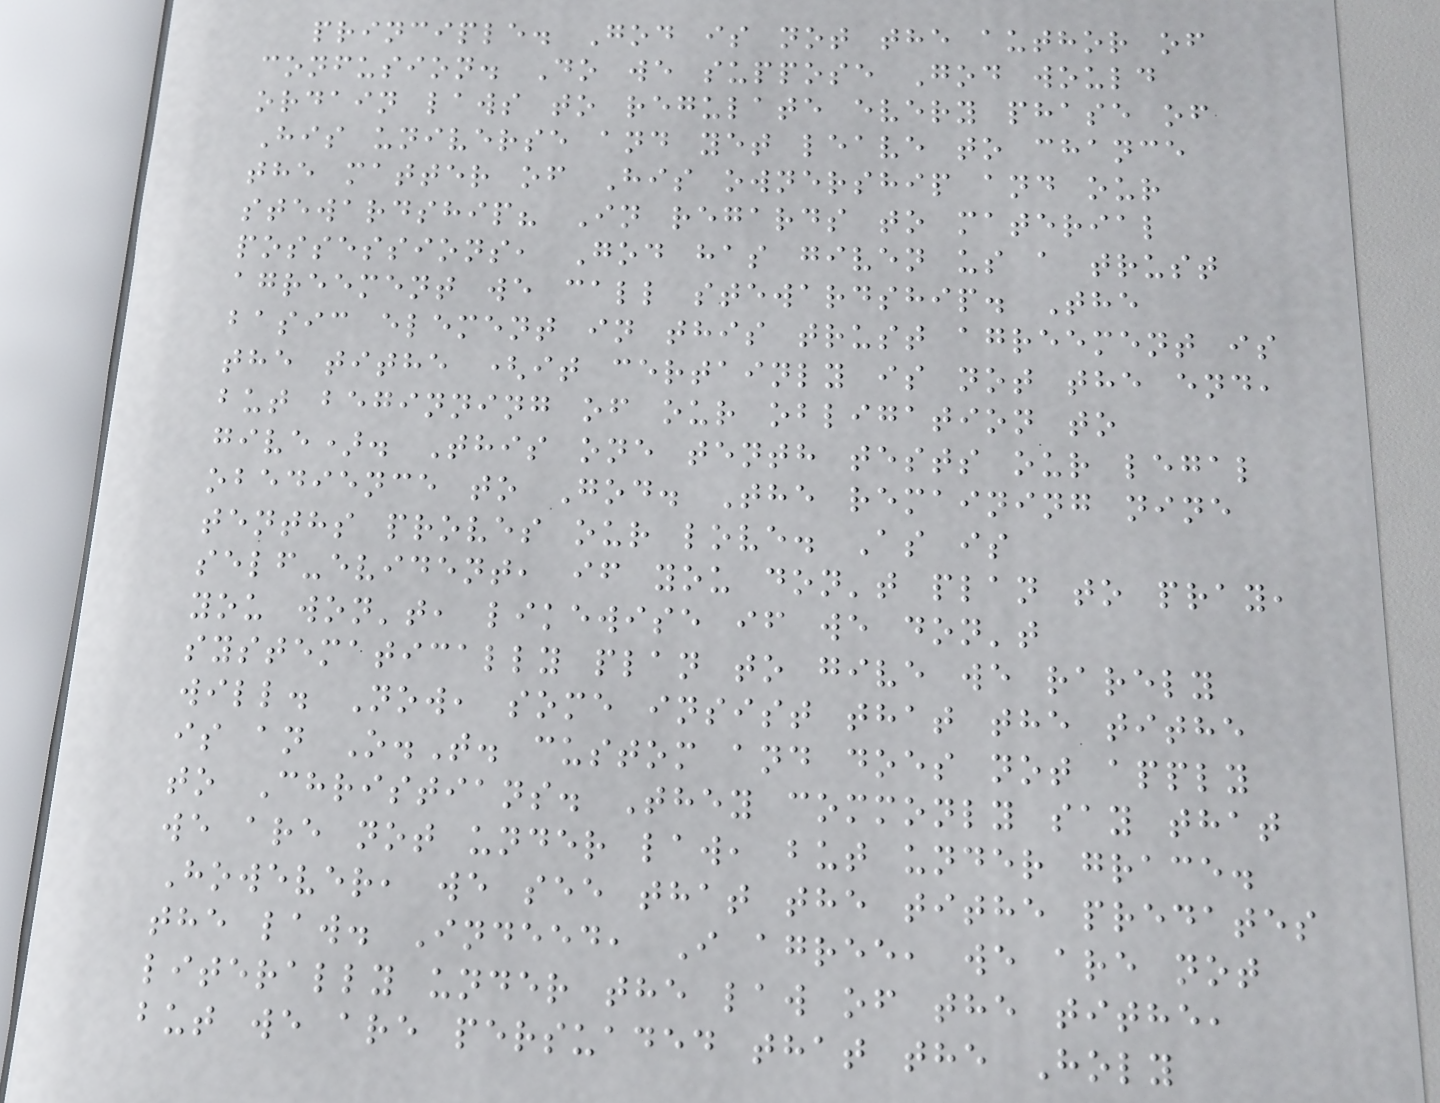principle. God is not the author of
confusion. Do we suppose God would
ordain laws to regulate every phase of
His universe and yet leave to chance
the matter of His ownership and our
stewardship? In regards to material
possessions, God has given us a trust
agreement we call stewardship. The
basic element in this trust agreement is
the tithe (it certainly is not the end,
but beginning of our obligation to
give). This one tenth tests our legal
obedience to God. The remaining nine
tenths proves our love. As is
self-evident, if you don't plan to pray,
you won't, likewise if we don't
systematically plan to give we rarely
will. Now, some insist that the tithe
is an O.T. custom and does not apply
to Christians. They commonly say that
we are not under law, but under grace.
However, we see that the tithe predates
the law. Indeed, I agree, we are not
literally under the law of the tithe,
but we are persuaded that the Holy
